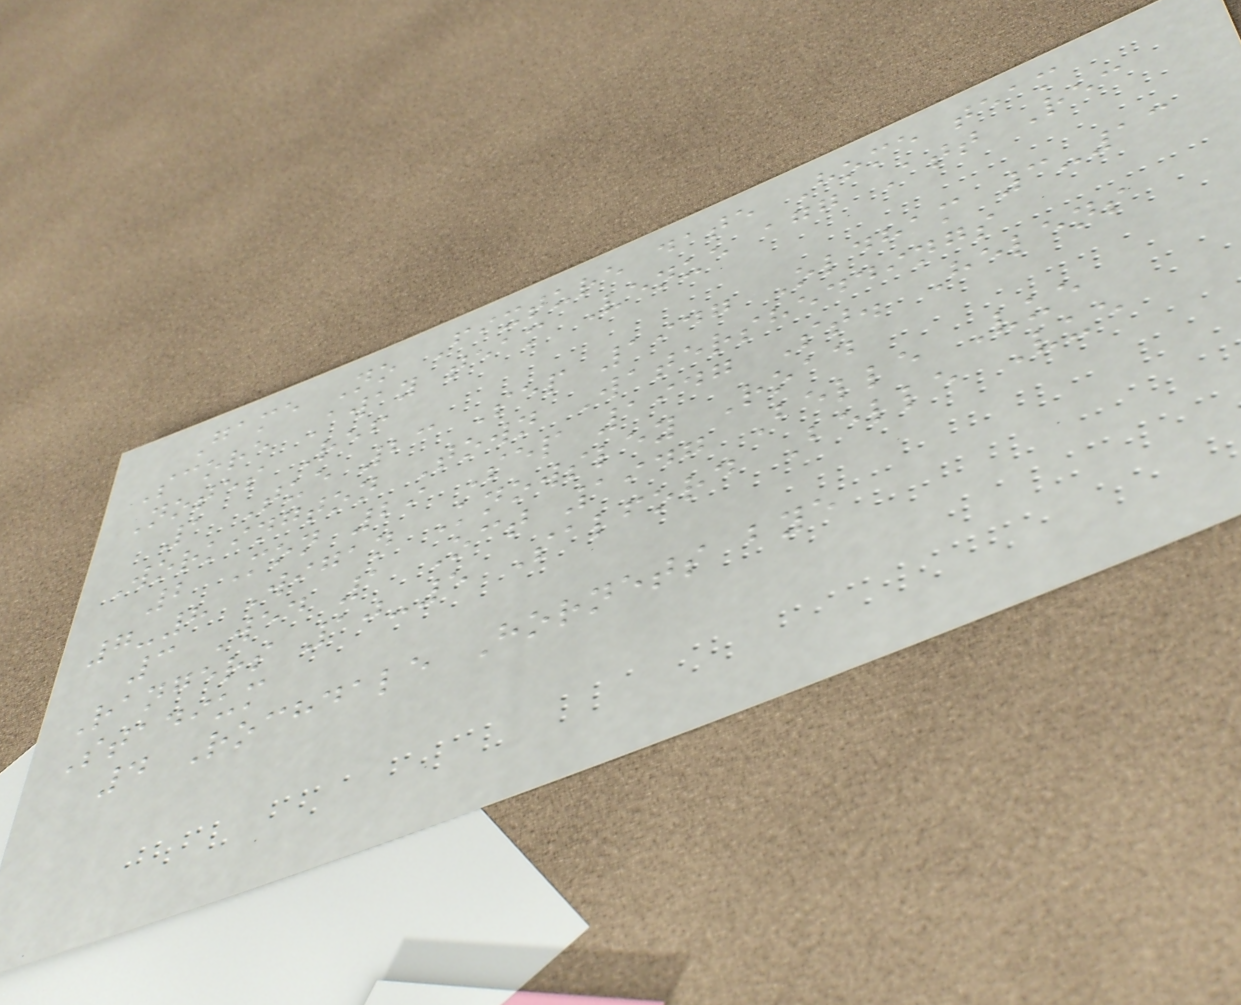Game No Fixture date Home team
Score Away team Venue agg Att Rec
Notes Ref
1 Tue 23 Sep 1947 Oldham 3-13
Workington Town Watersheddings
2 Mon 29 Sep 1947 St. Helens
7-8 Wigan Knowsley Road
3 Wed 1 Oct 1947 Belle Vue
Rangers 10-5 Salford Belle Vue
Stadium
4 Rochdale Hornets bye
